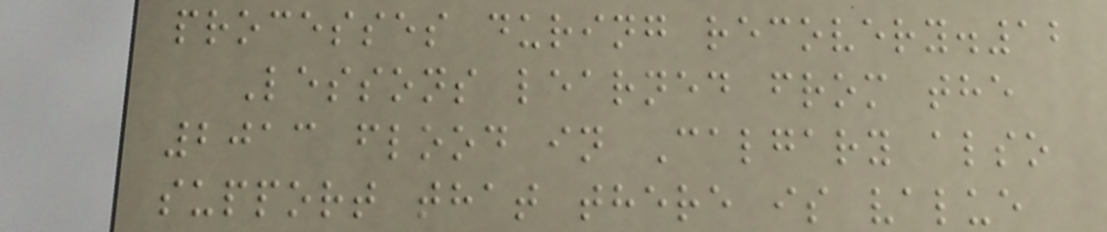processes during recovery.12
Lessons learned from the
2013 flood in Calgary also
support that there is value
